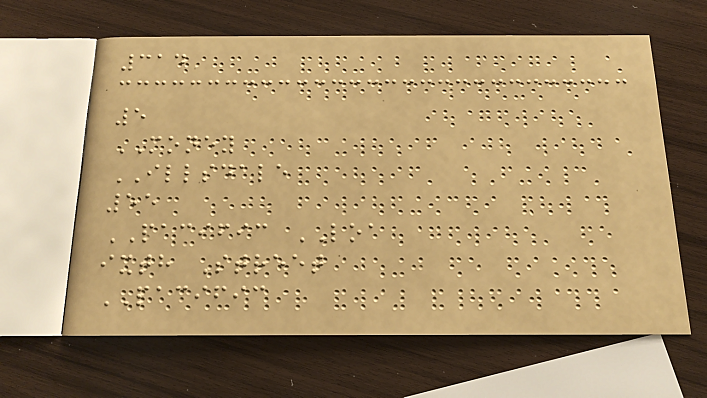314
5
MONEY
ILLSDALE
55
PACIFIC LOA
ixth Street
PACIFIC
